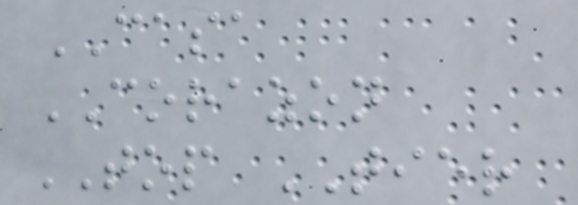CASA
CORAZON
TOP TIER
